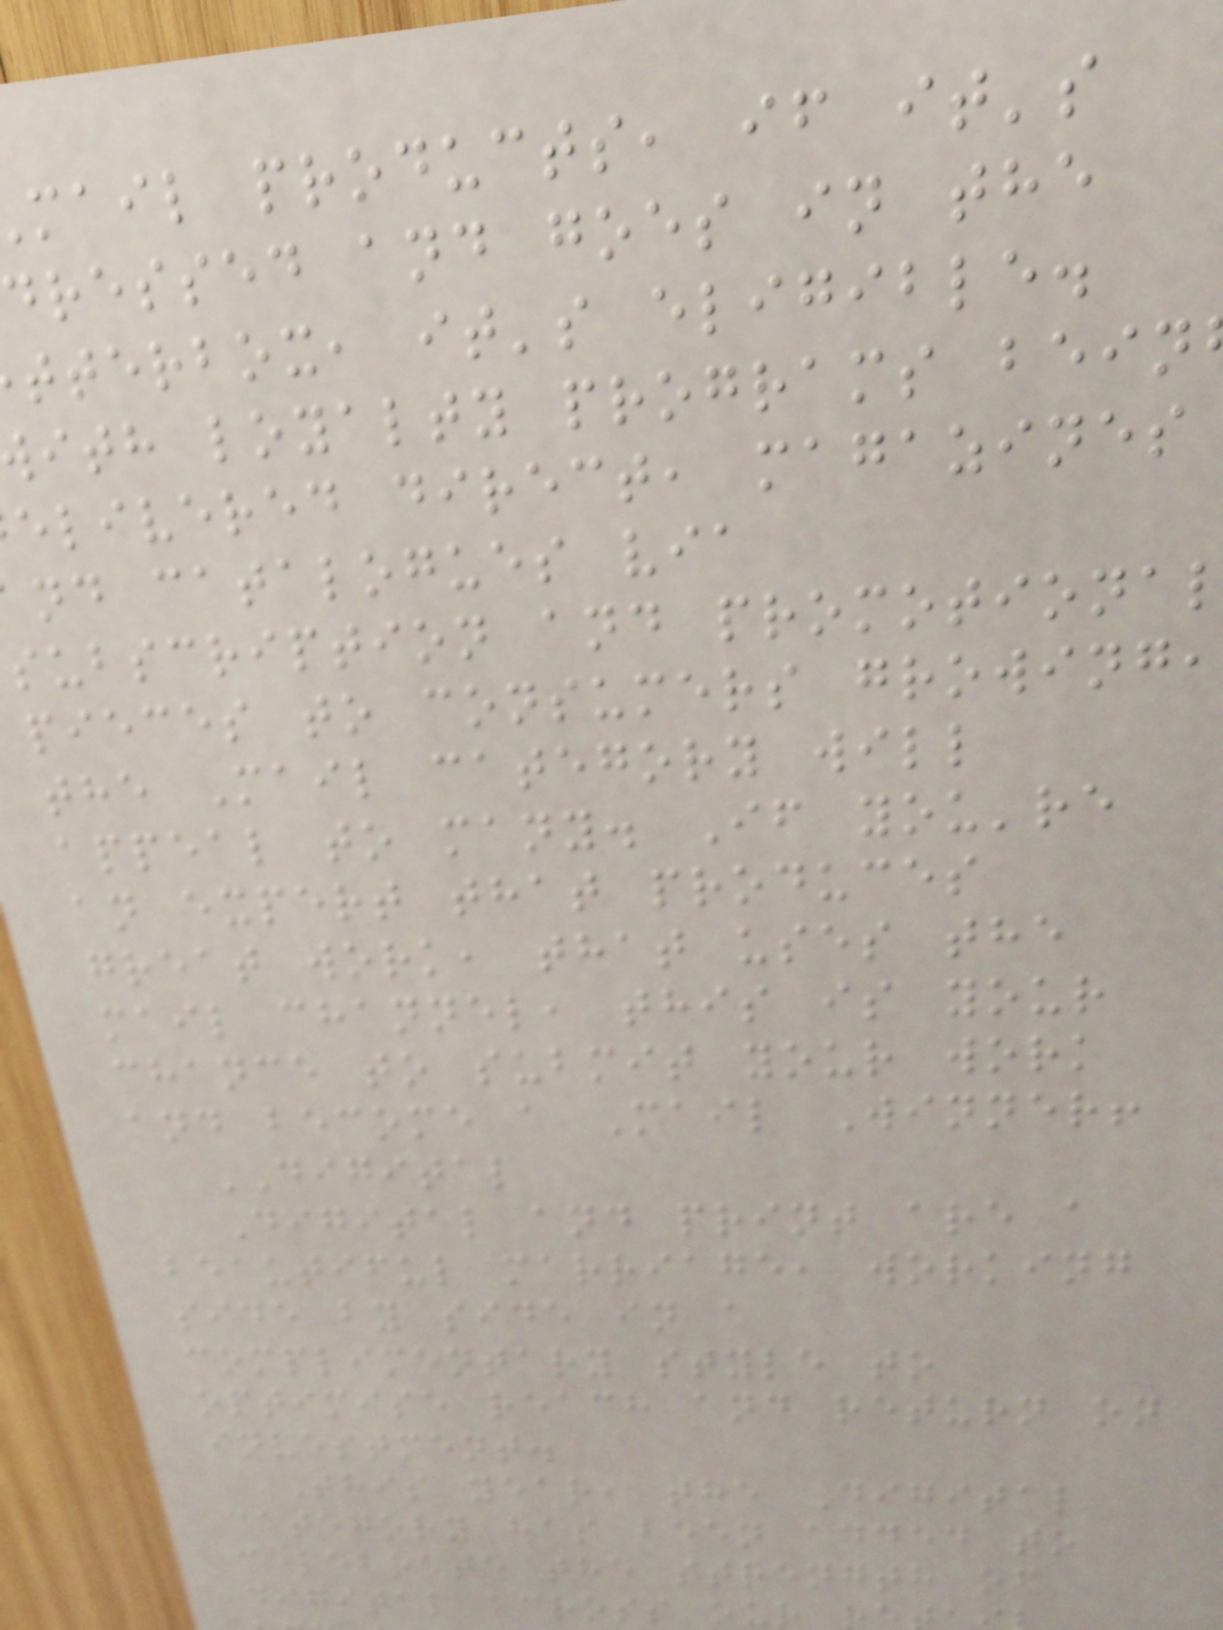mail products, if it's
dressed and goes in the
tterbox, it's eligible.
ith loyalty programs bein
elivered direct, magazines
nd catalogues via
subscription and promotiona
pieces to consumers growing,
the Mail category will
appeal to many. If you're
an expert that produces
great work, that uses the
mail channel, this is your
chance to submit your work
and become a Mail Winner!
DIGITAL
Digital and print are a
beautiful marriage, working
side by side in a
complimentary style to
optimise reach and return on
investment.
This year, the Digital
category has been added to
celebrate the strength of
digital across our
